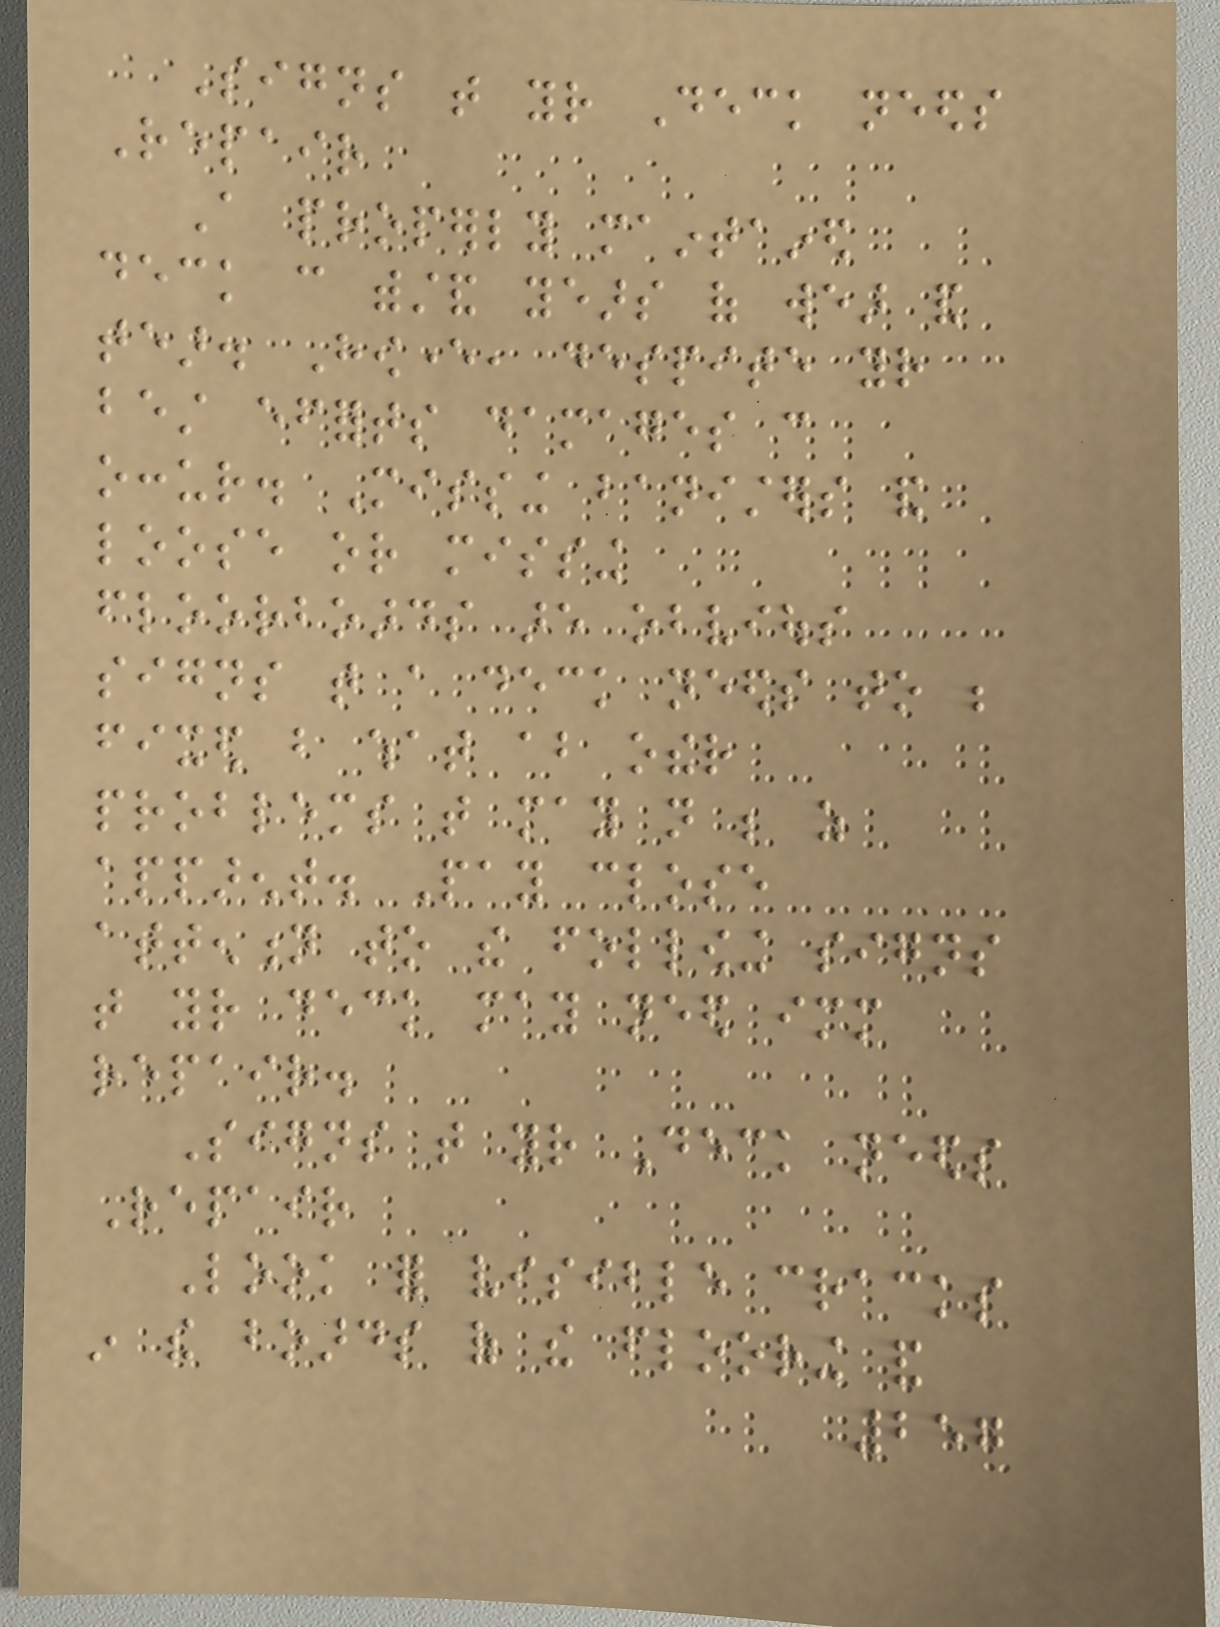Signs that your Deck needs
Repair
A properly maintained
deck can withstand years of wear and
tear. However, despite your
best efforts damages can
occur. Missing banisters and
loose or missing
floorboards are obvious
signs that a deck needs to be
fixed but what about other
problems that may not be as
apparent. Pay close
attention to the following signs
that your deck may need immediate
repair.
Signs that your Deck needs
Repair
Look for visible cracks
in the boards of the flooring and
257
